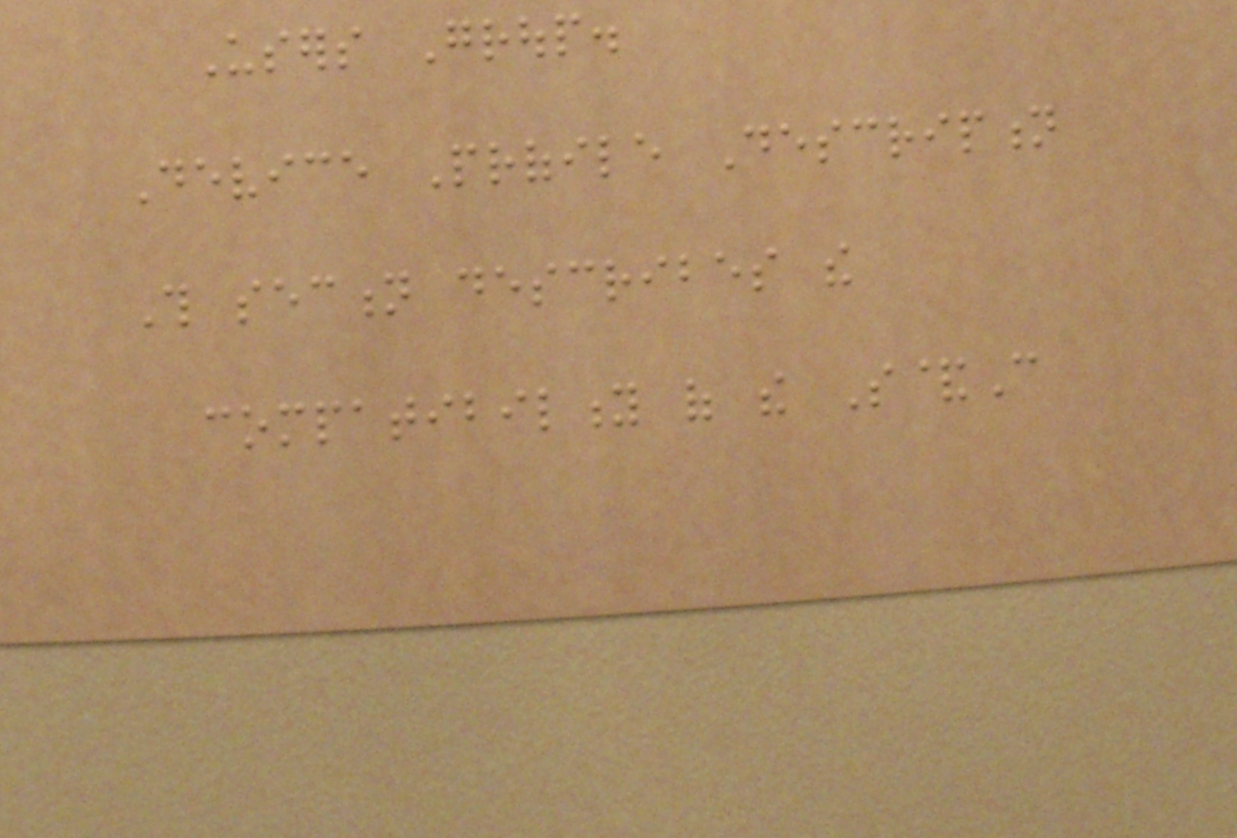Users Group.
Device Profile Description
This section describes the
compatibility of the S&C
